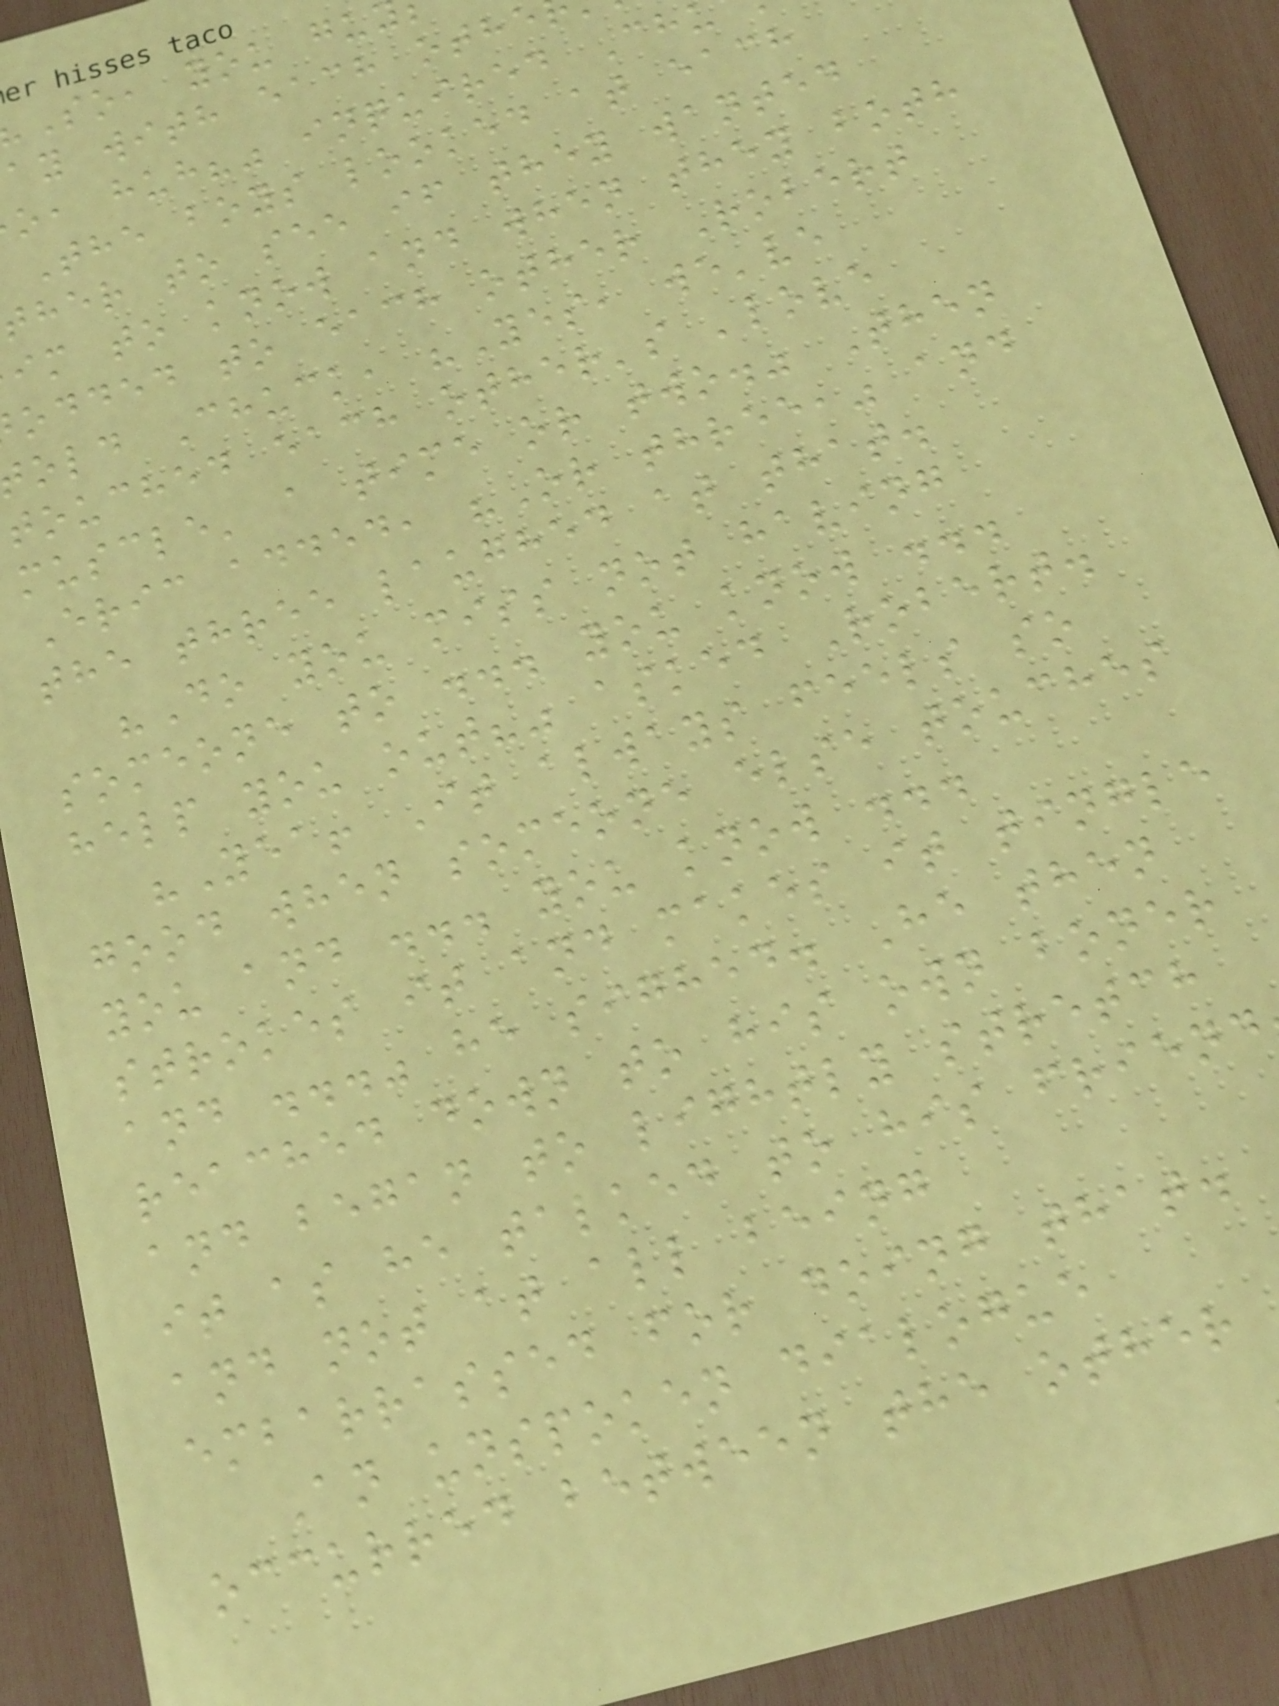So, you gu
ay with each othe
o, huh?" inquired Ch
The boys looked at each
ther to see if they wanted
im to know and when they both
odded to each other Robert
old Chuck, "Yes, we've
touched each other's 'love
muscle' a time or two." Then
Eric added, "Or three," and
the three laughed at that.
"Do you miss not having
someone to ... you know ...
help you out?" asked Robert.
"Yea! It always feels so
good when someone else touches
you and ... you know ...
strokes it and makes it tingle
and ..." he sighed. He then
reached down to his own boner
and began to lightly stretch
it as he talked to his friend
and not at all being
embarrassed for doing that.
An unspoken dialogue
occurred between the other
